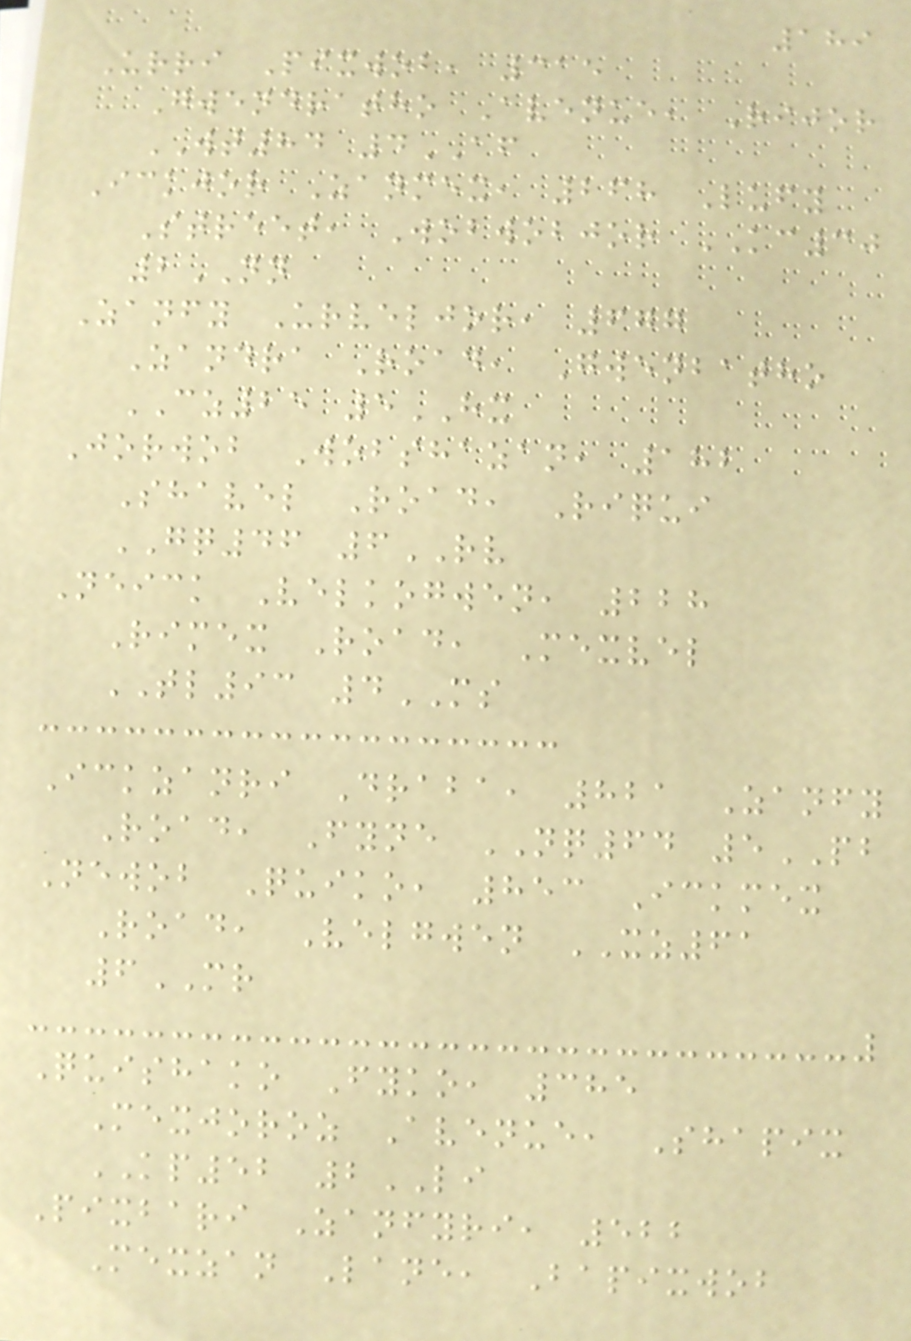189
Urri Pixwob, 315
Gwendratho Avenue, Rijor
WT84 4AF
Ickjor Zanmex, 268 Lufy
Street, Wobwobjor KC30
2NN
Zanfy Urveljor, 677
Zandra Road, Gwenbatho
CZ25 5HX
Jorwob Wobshazan, 182
Shavel Road, Riqui
GQ46 6RV
Neick Velkogwen, 228
Rimex Road, Mexvel
TL93 4MS
Ickzanri Draba, 821 Zanfy
Road, Fyne NQ64 5PB
Newob Quiko, 853 Ickmex
Road, Velgwen XZ61
6MR
Quishako Fyko, 385
Mexjoroz Avenue, Shapix
KP52 2LI
Pixbari Zanfyri, 522
Mexzan Lane, Bapixwob
